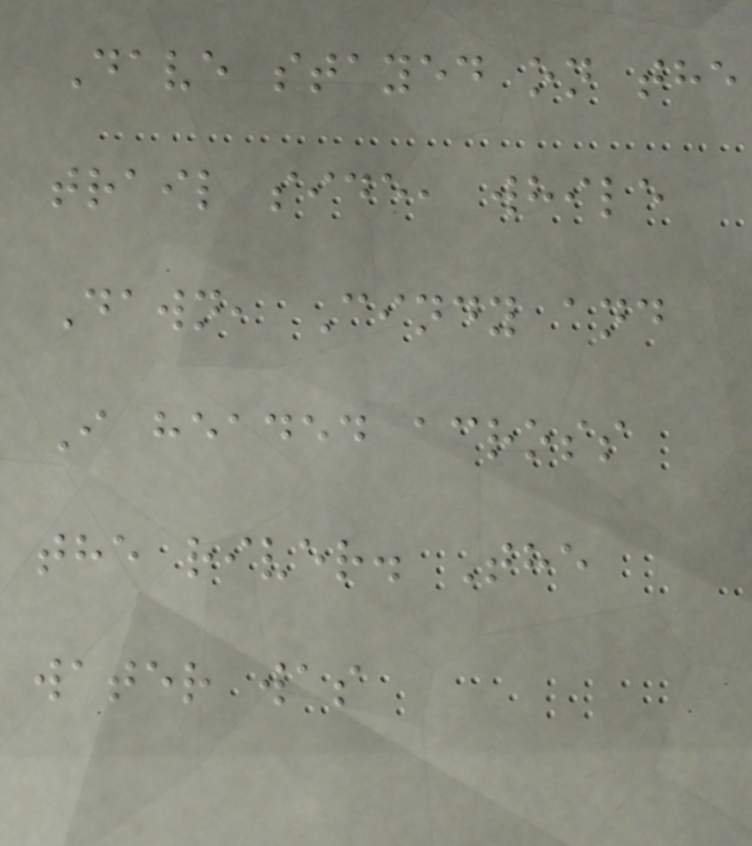Dave stayed on the
trail side, while
Dawn, Cindy and
I headed across
the river. The
water was
